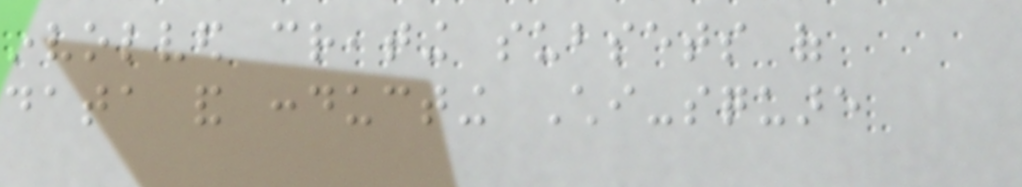involved creating subsets of
data and conducting Chi-square
